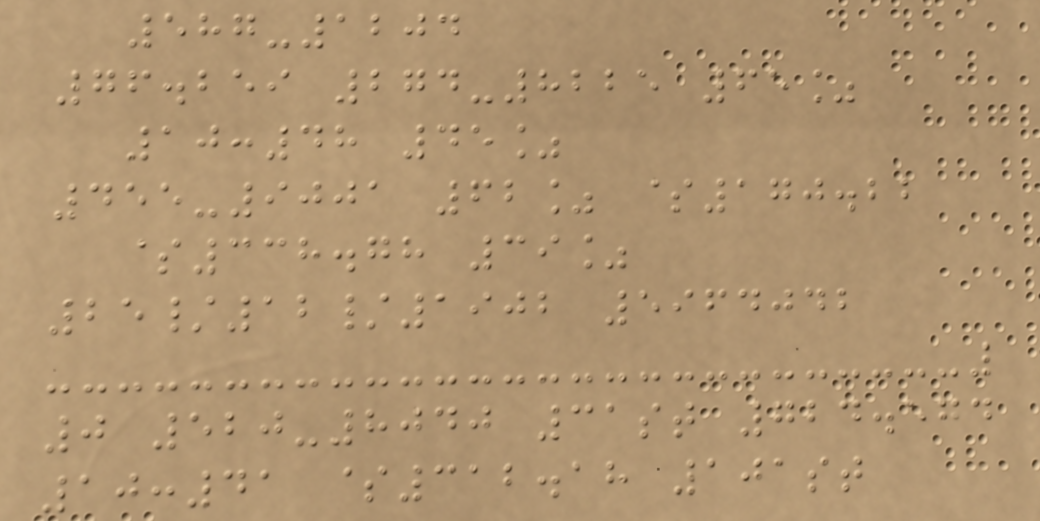587-1204
76.259 274-8225 65%
10:48 45%
455-9001 62% $170.22
$338.78 39%
25/12/1902 5964042
0 520-8040 31st 724.574
10:41 $312.18 101st
